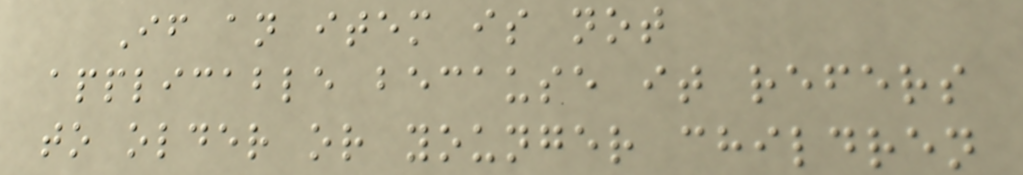If an item is not
applicable because it refers
to older or younger children
